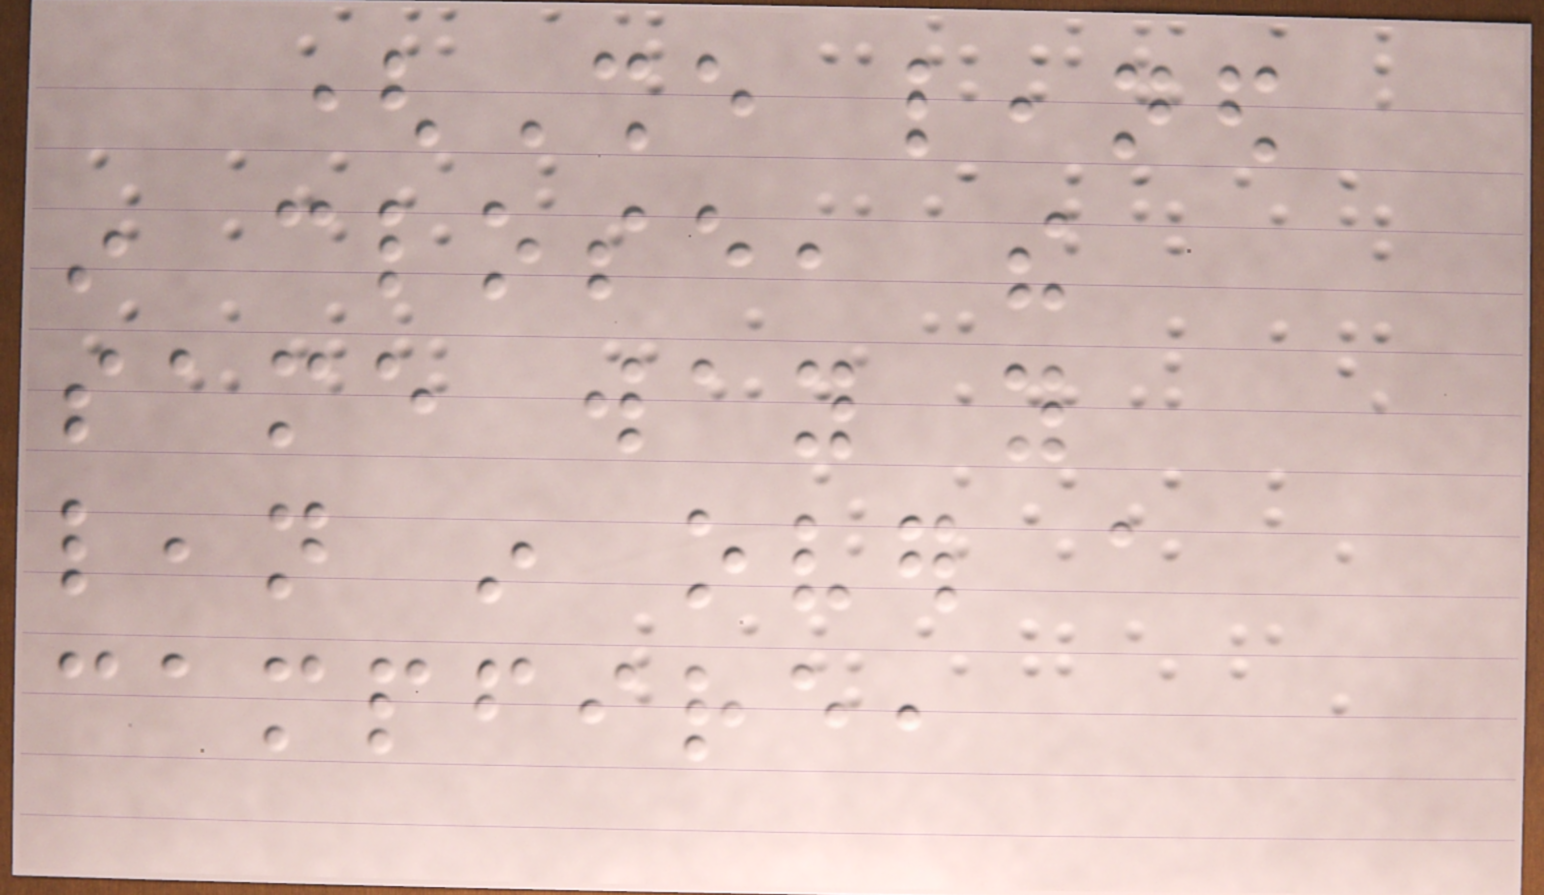(She leaned
in close, the
same way you
lean in over a
campfire,
